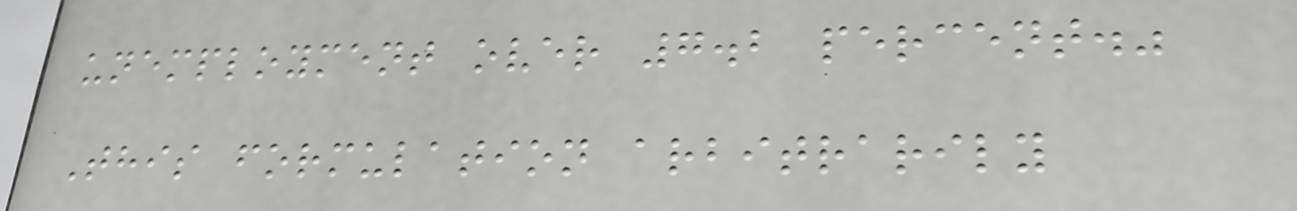unemployment over 7.2 percent."
This formulation arbitrarily
